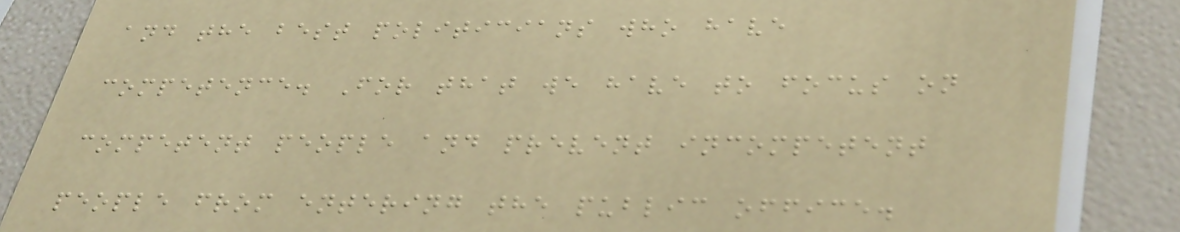and the best politicians who have
competence. For that we have to focus on
competent people and prevent incompetent
people from entering the public office.
